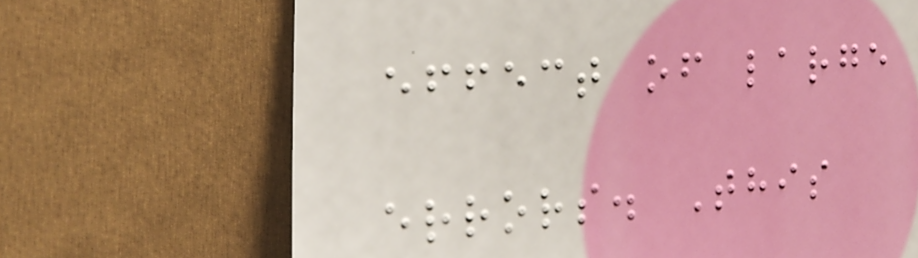effect of large
errors. This
